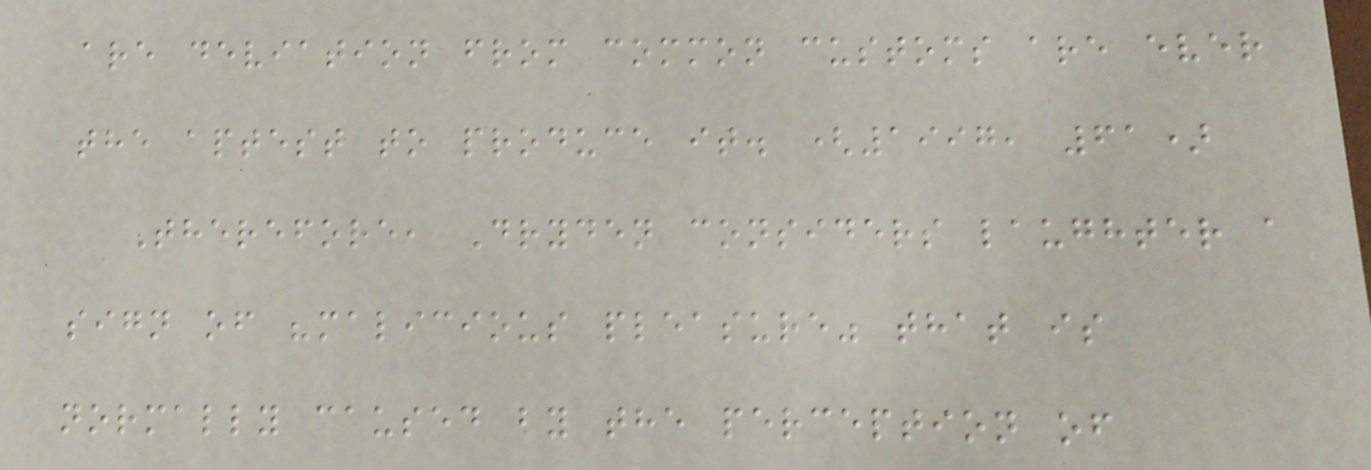are deviation from common customs are ever
the aptest to produce it. (1997, 61)
Therefore, Dryden considers laughter a
sign of "malicious pleasure" that is
normally caused by the perception of
